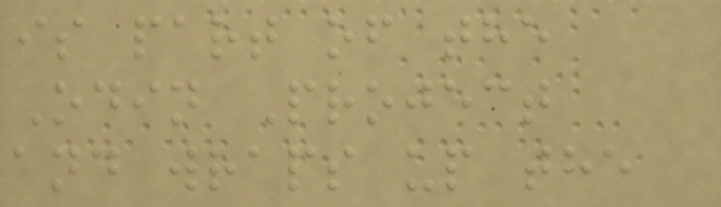is part of the
Odin Project
and wraps up the
